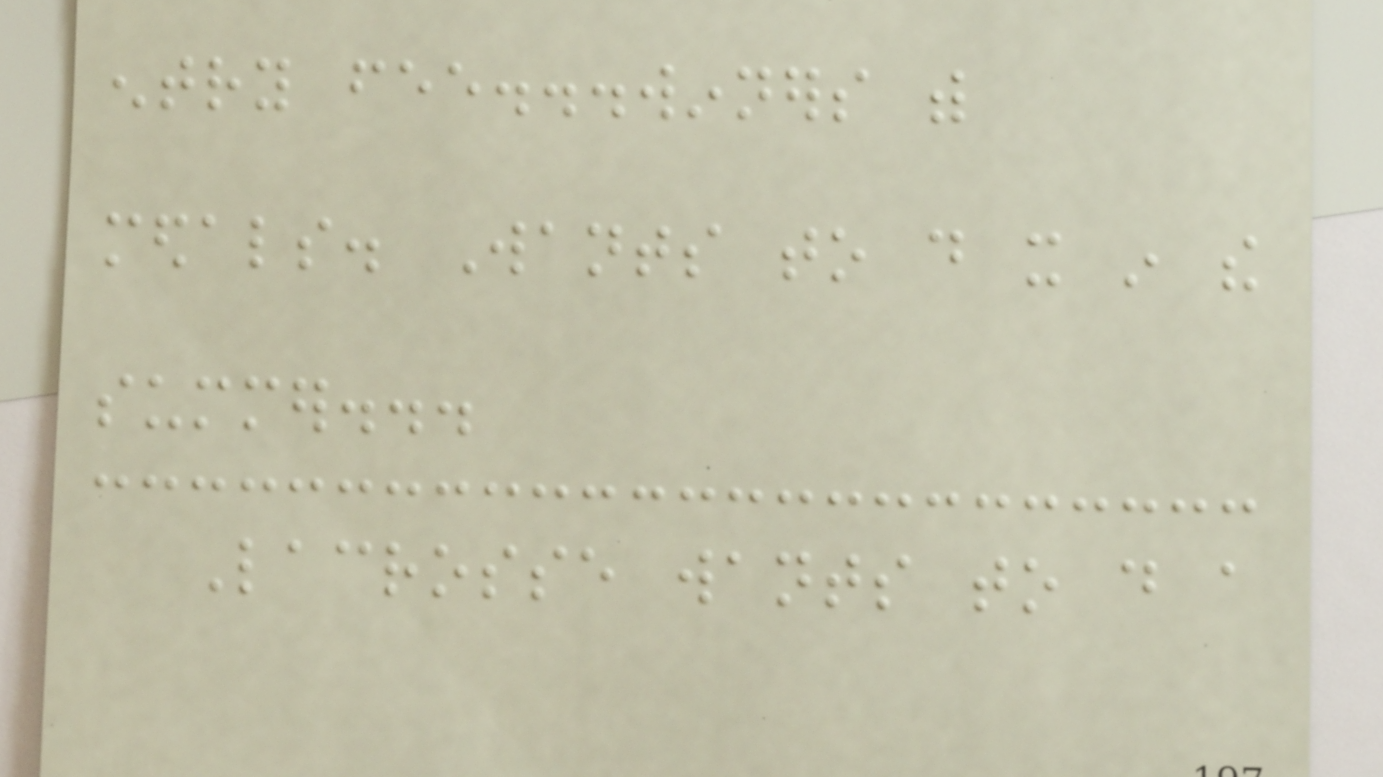entry fee...winners with
medals. Wants to do it in the
summer...
Lacrosse wants to do a
